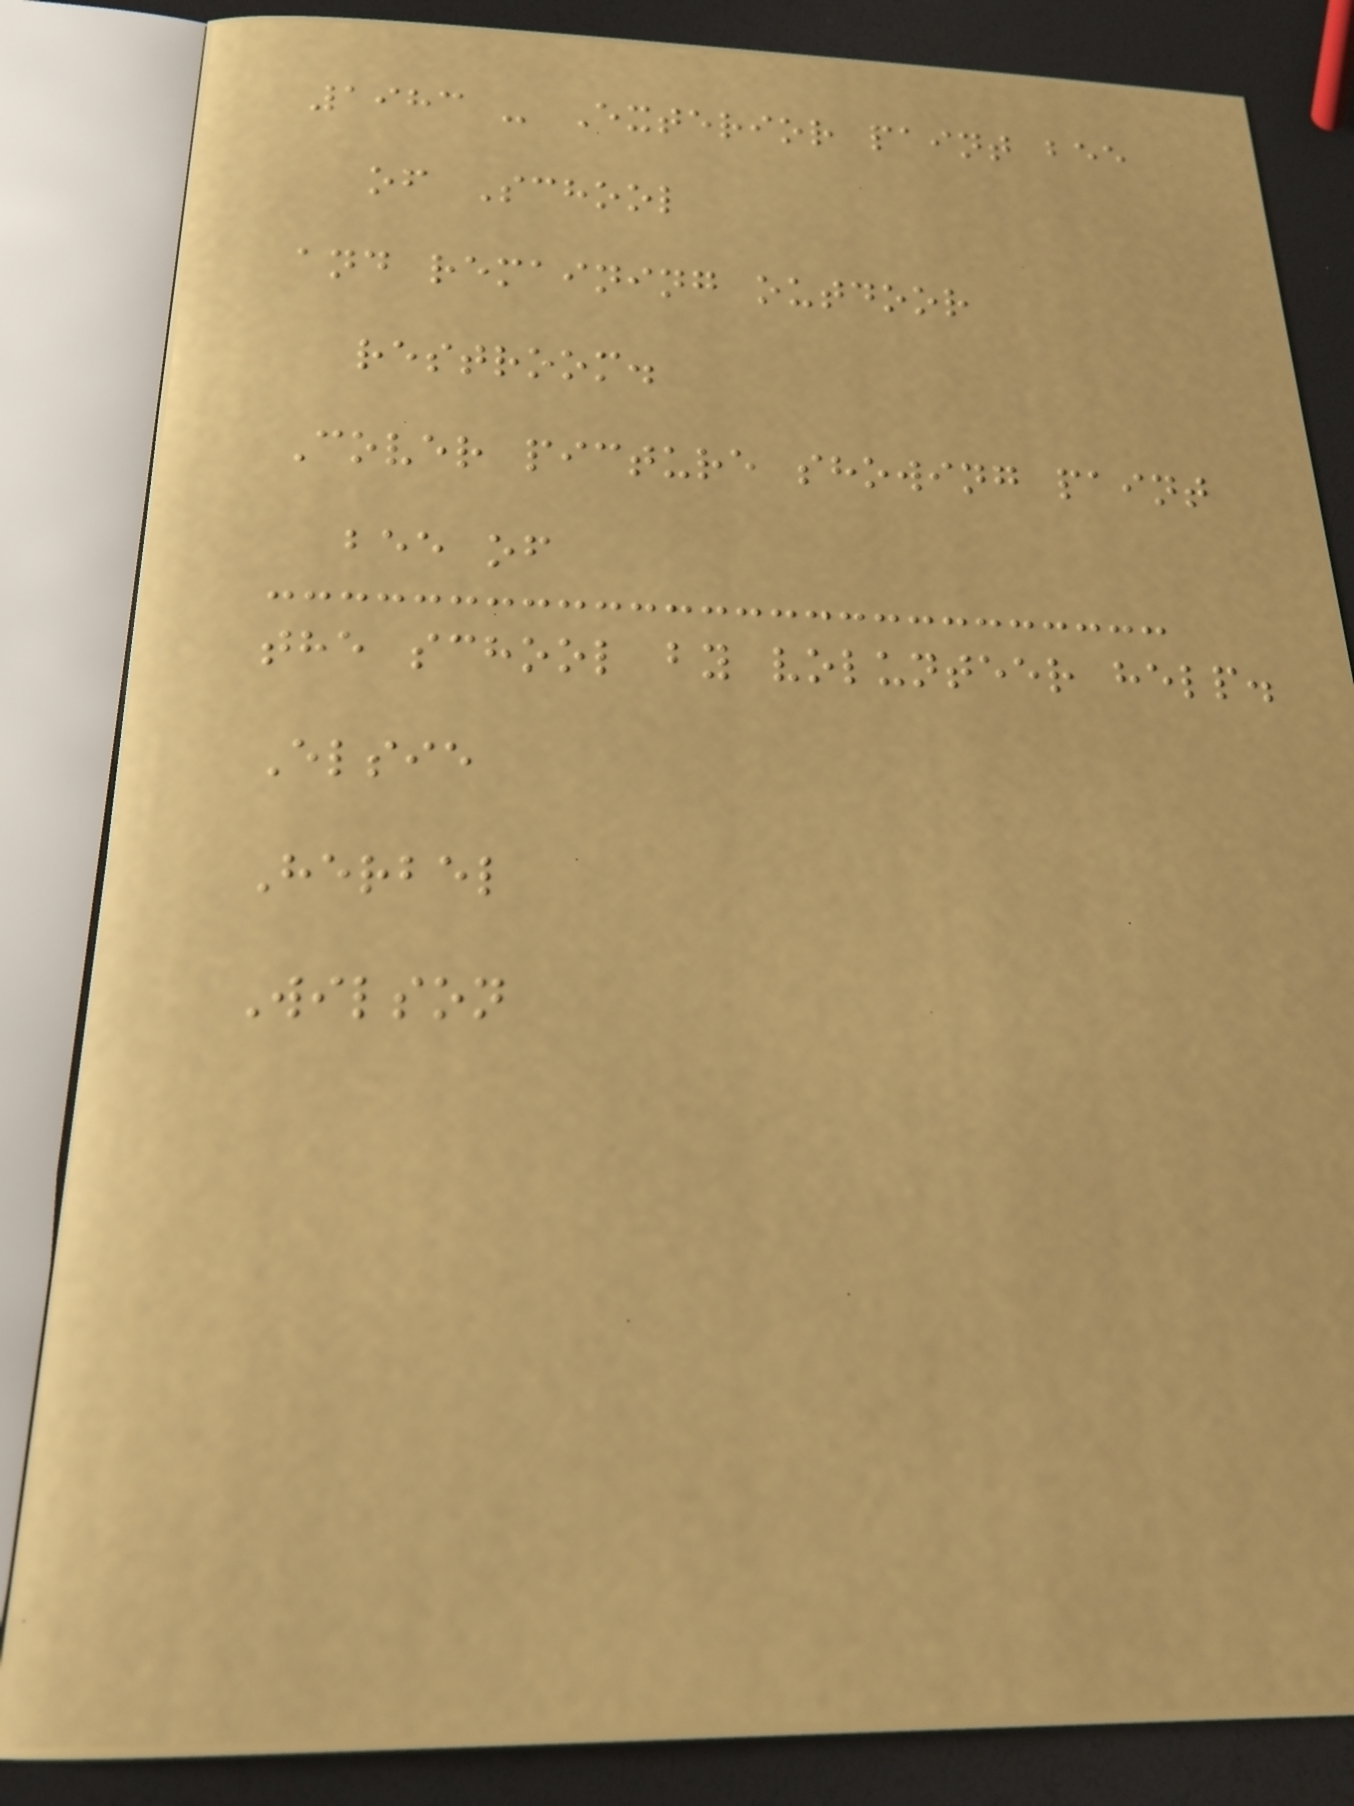1983 - Exterior paint bee
of School
and remaining outdoor
restroom.
Cover picture showing paint
bee of
the school by volunteer help.
Elsie
Herbel
Wilson
